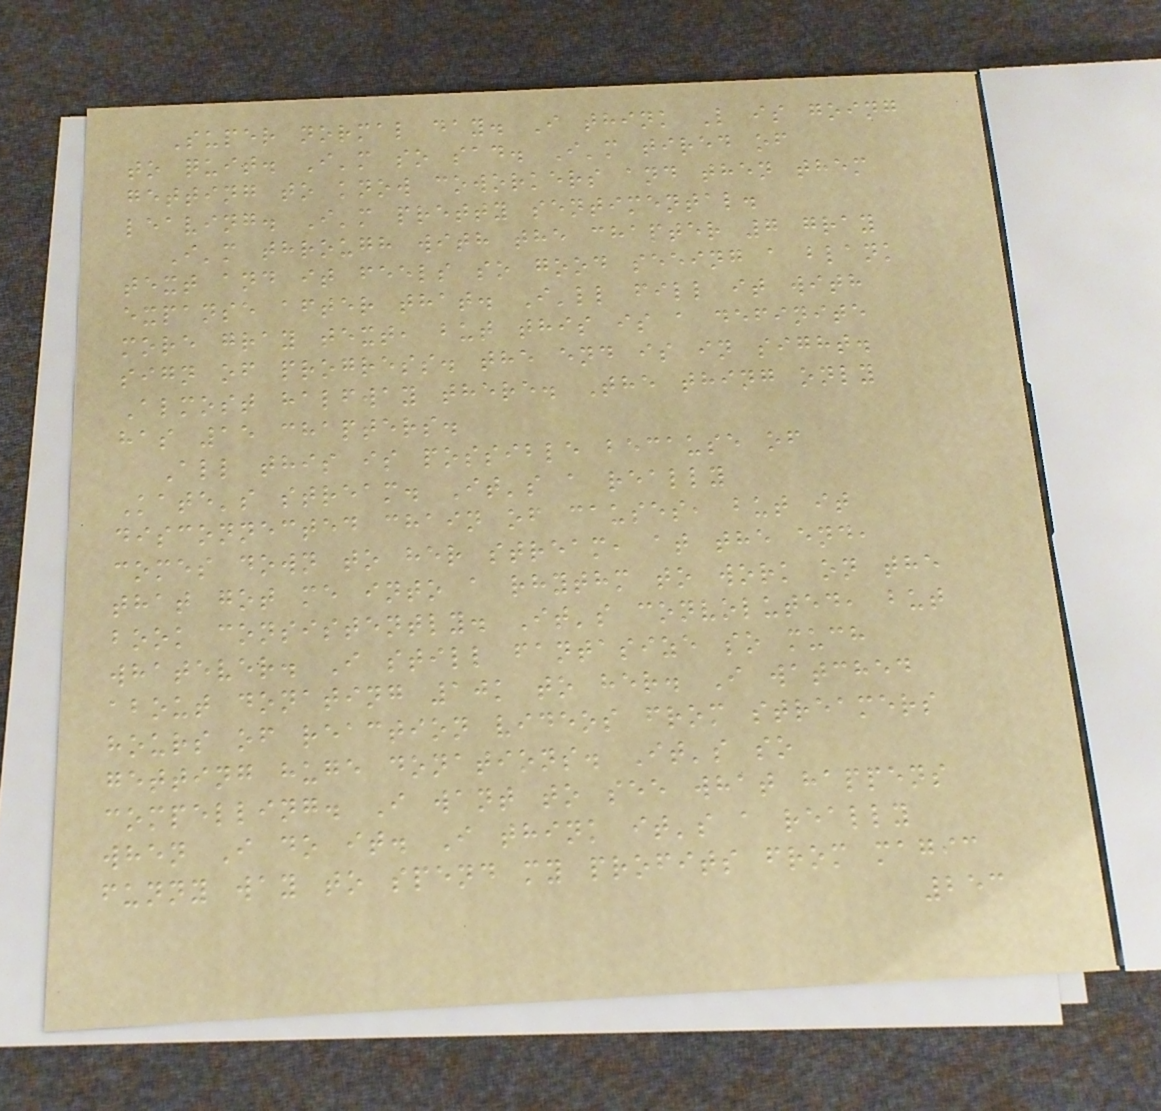Super normal day. I think L is going
to quit. I'm so sad. I'm tired of
getting to know coworkers and then them
leaving. I'm pretty sentimental.
I'm through with the chapter 7 gray
text and it feels so good seeing a blank
expanse after that. I'll fill it with
more gray text, but this is a definite
sign of progress. the end is in sight.
Almost halfway there. The thing only
has 15 chapters.
All this is possible because of
Kate's stream. It's a really
disconnected chain of causes, but it
comes down to her stream, at the end,
that got me into a rhythm to work on the
book consistently. It's convoluted, but
whatever. I still fantasize so much
about donating 10k to her. I watched
hours of reaction videos from streamers
getting huge donations. It's so
compelling. I want to see what happens
when I do it. I think it's a really
funny way to spend my profits from magic
253
